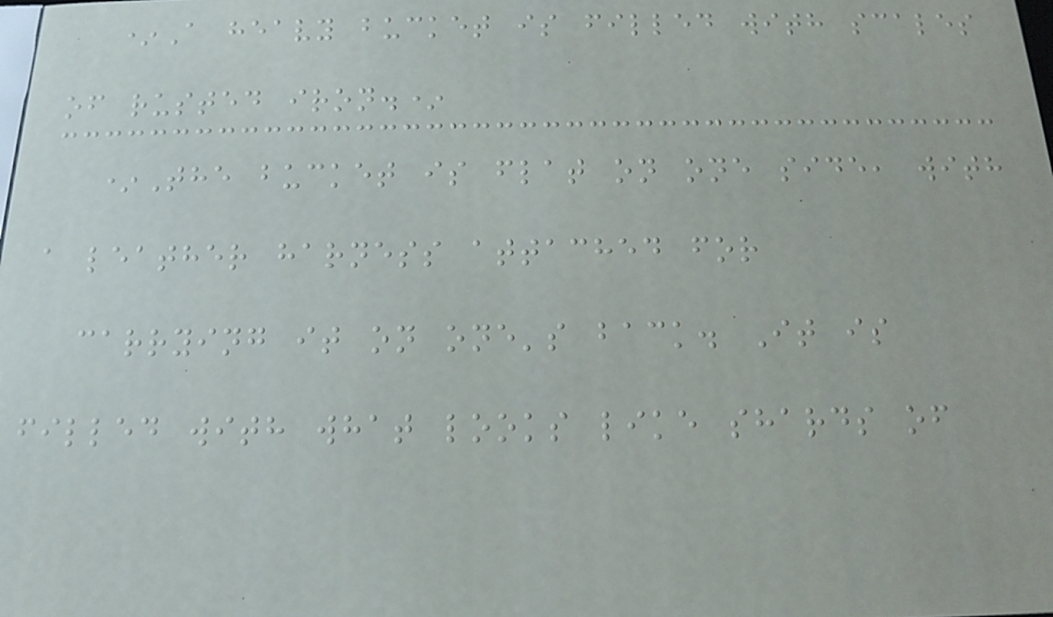*A heavy bucket is filled with scales
of rusted iron.*
*The bucket is flat on one side, with
a leather harness attached for
carrying it on one's back. It is
filled with what looks like shards of
